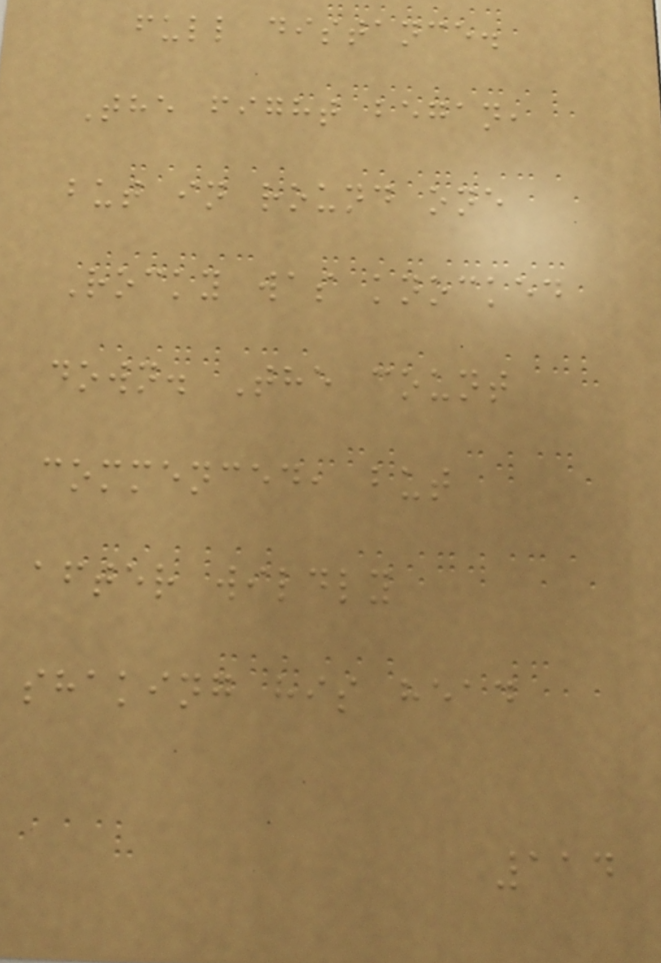full distance.
The fight began,
but in round one
Rocky was knocked
down. The count
commenced, but
after wildly
shaking his head
114
